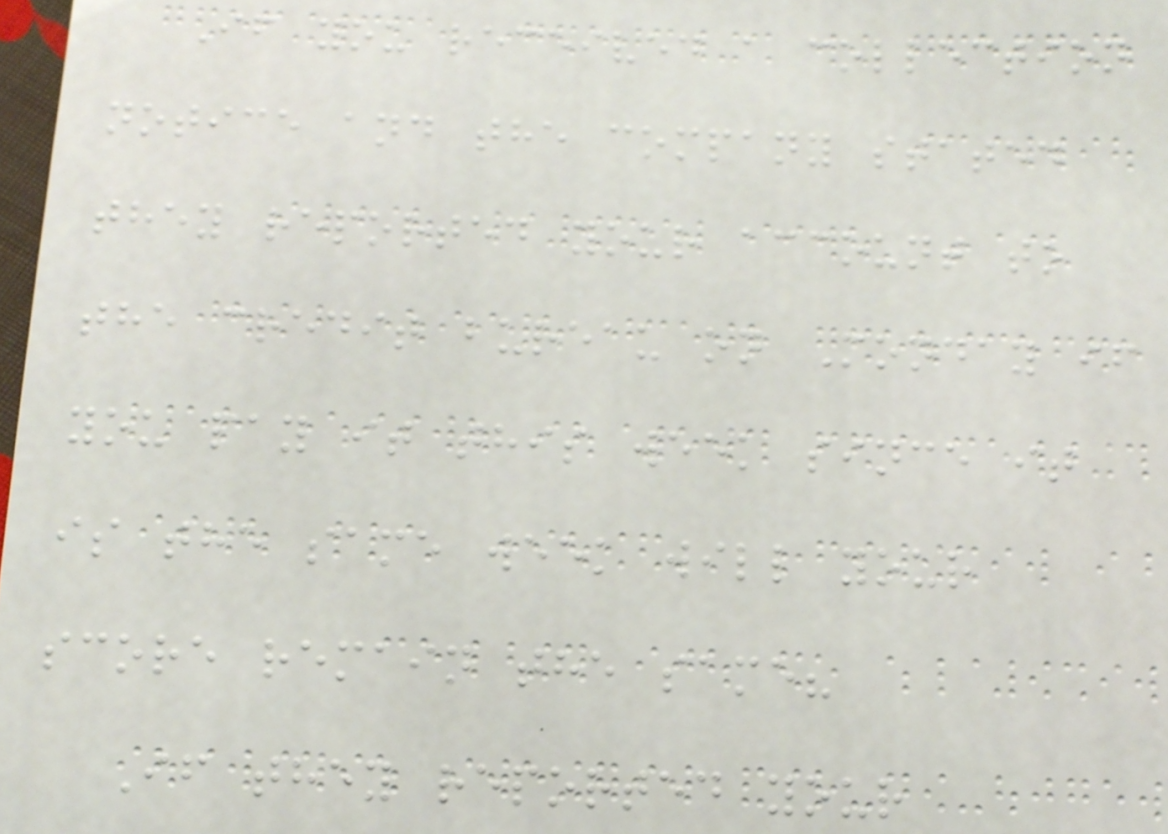If you received a collection
notice and the company stated
they reported your account to
the credit bureau on Monday if
you pay it this week since it
is the same week will your
score remain the same?
If they reported your
